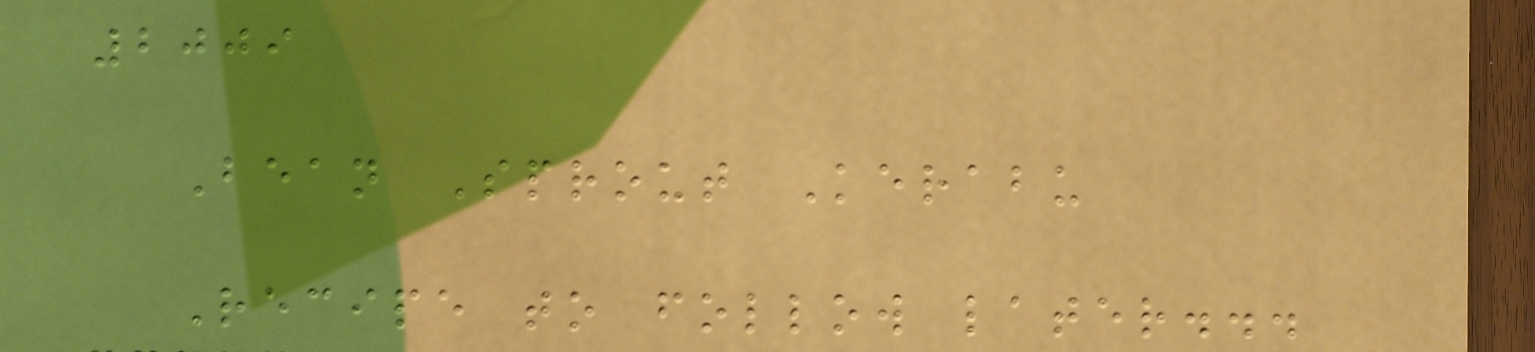2009
Bean Sprout Kerabu
Recipe to follow later...
